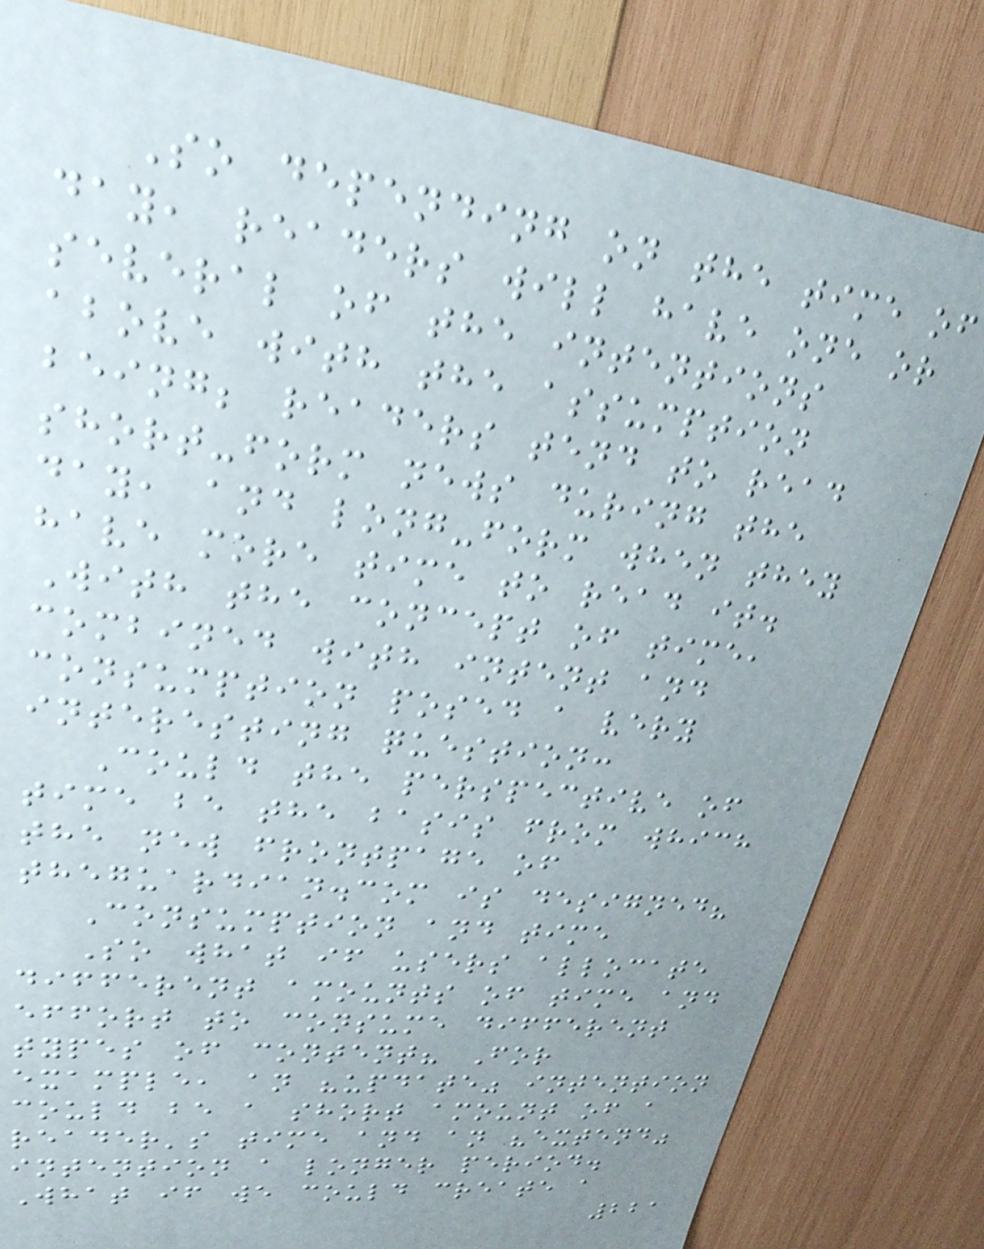So depending on the time of
day, readers will have one or
several of the intentions
above with the assumption
being; readers tend to read
short-form news during the
day, and long-form when they
have more time to read it.
With the concept of time,
combined with intent and
consumption posed a very
interesting question:
Could the perspective of
time be the basis from which
the new frontpage of
theguardian.com is designed?
Consumption and time
So what if users allocate
different amounts of time and
effort to consume different
types of content? For
example, an "update" intention
could be a short amount of a
reader's time and an "extend"
intention a longer period.
What if we could create a
221
